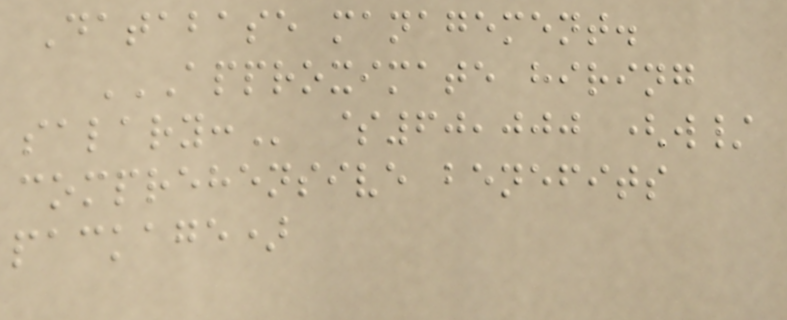Database management.
APPROXIMATE HIRING
SALARY: $60,000 (w/
comprehensive benefits
package)
